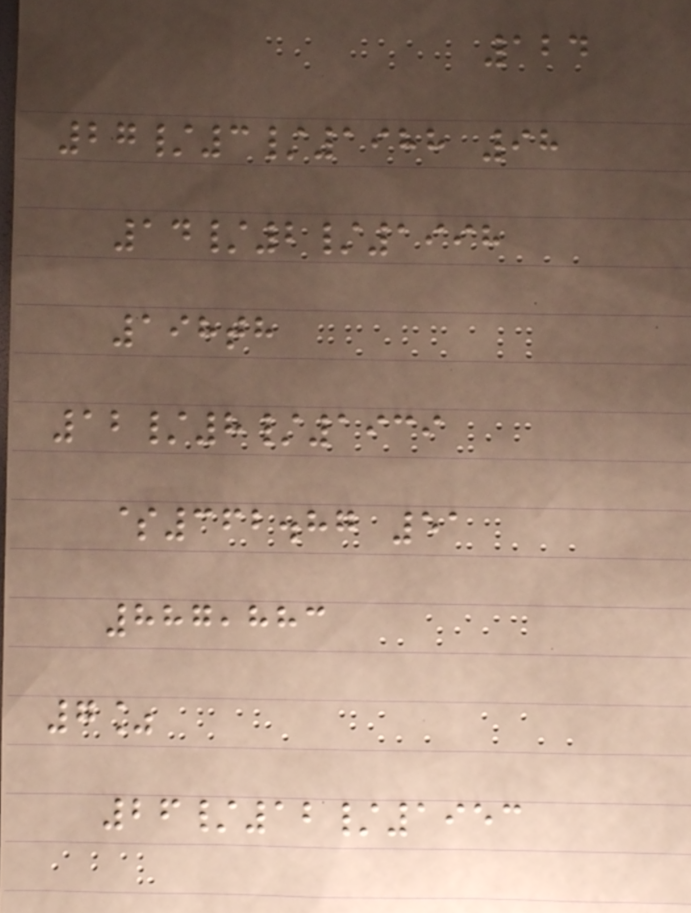124
27/3/1988 98
14/2/1998
198th
12/8/1939
$362.87 51
887,883
7%
26/12/1953
